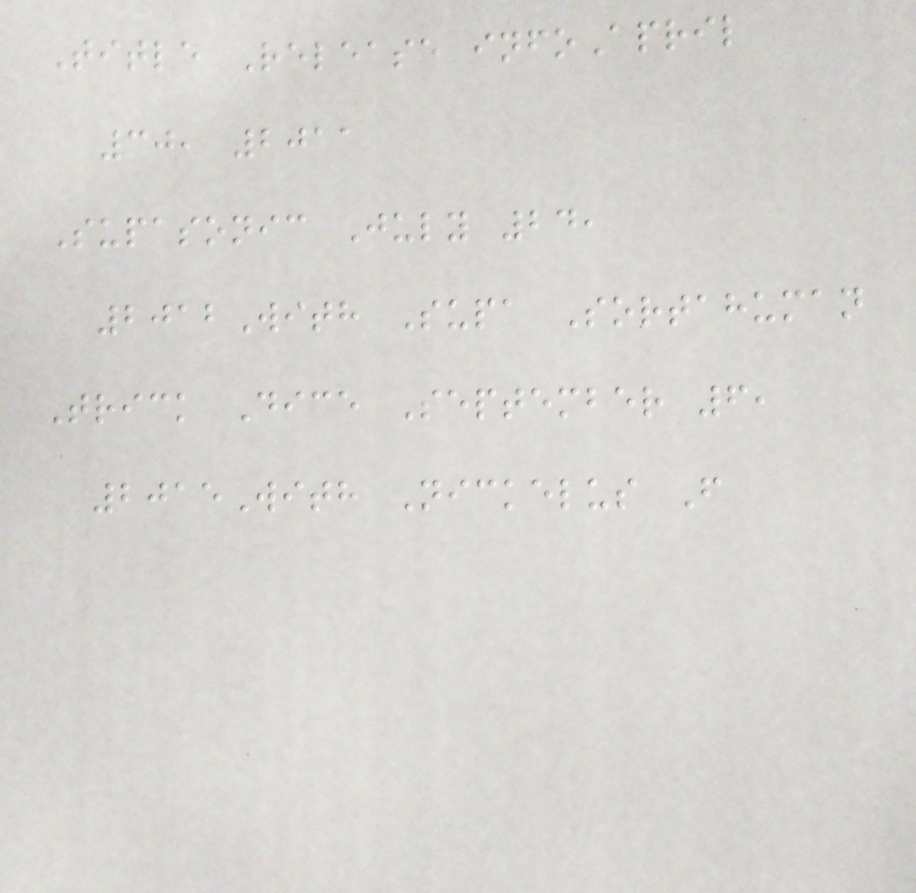Title Release infoApril
30, 2011
Supasonic July 24,
2012With Supa Sortahuman
Trick Dice September 6,
2015With Nickelus F
